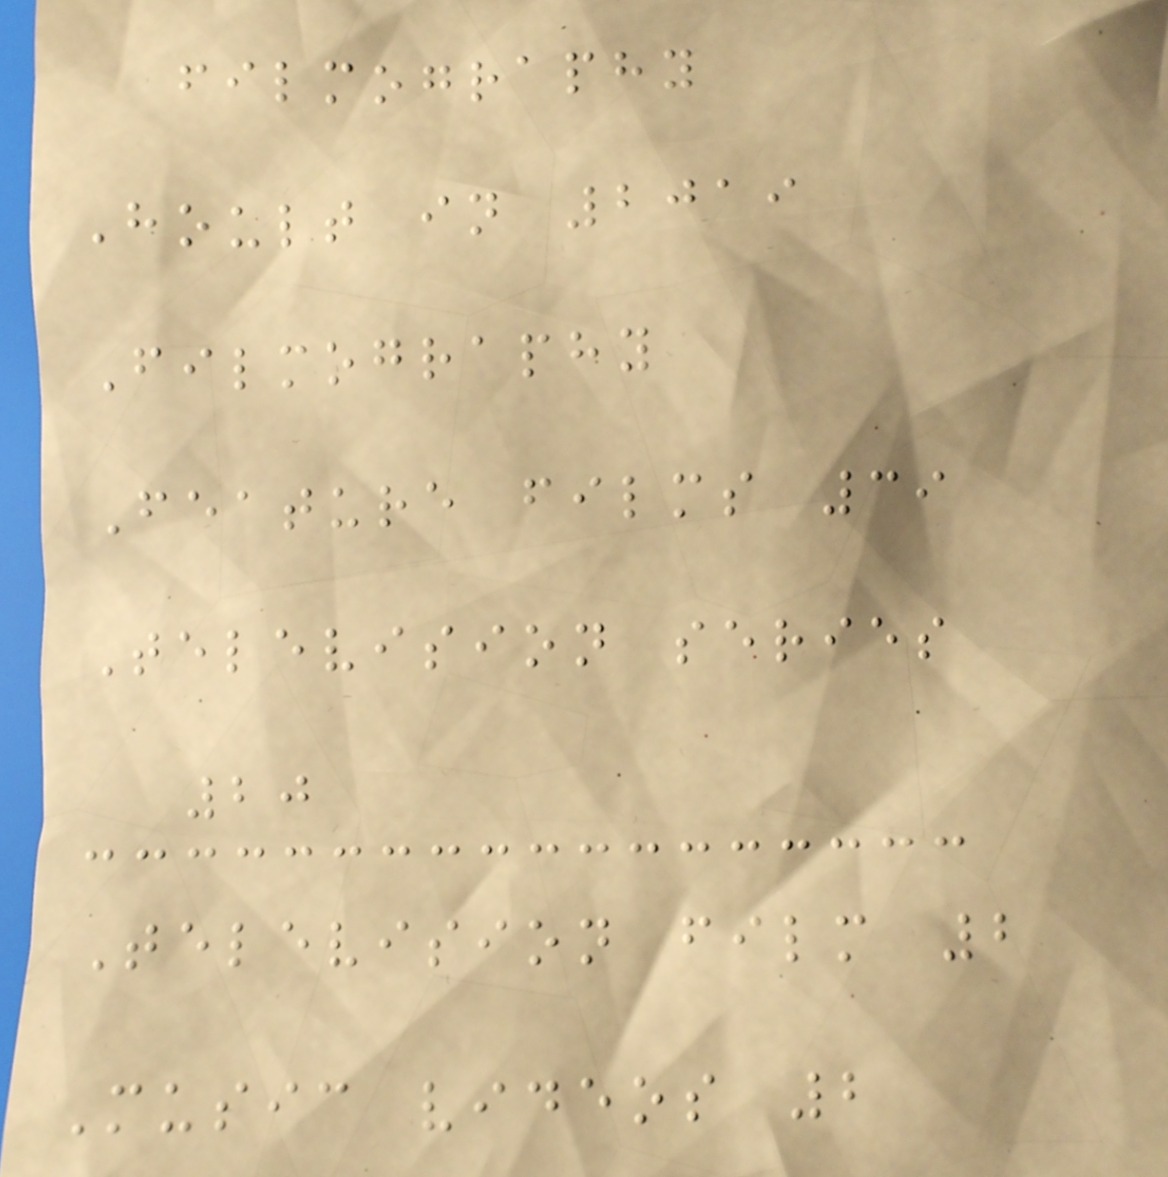filmography
Hoult in 2019
Filmography
Feature films 39
Television series
20
Television film 2
Music videos 2
